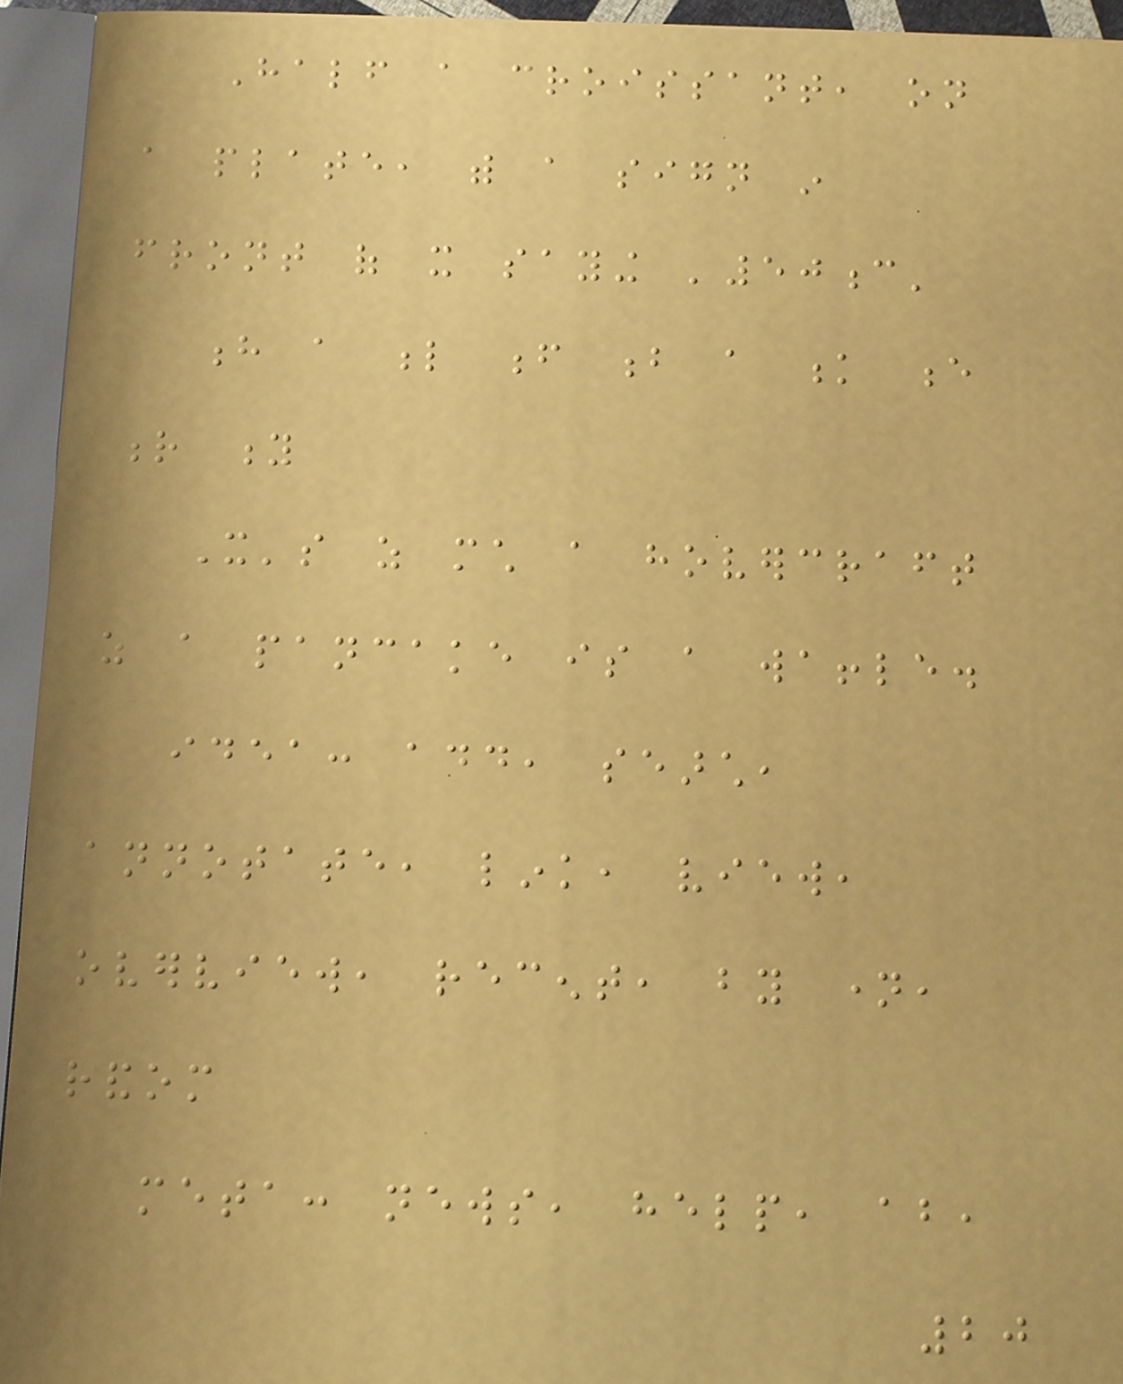Half a croissant, on
a plate, with a sign in
front of it saying '50c'
h a l f b a k e
r y
It's as much a hovercraft
as a pancake is a waffle.
idea: add, search,
annotate, link, view,
overview, recent, by name,
random
meta: news, help, about,
20
